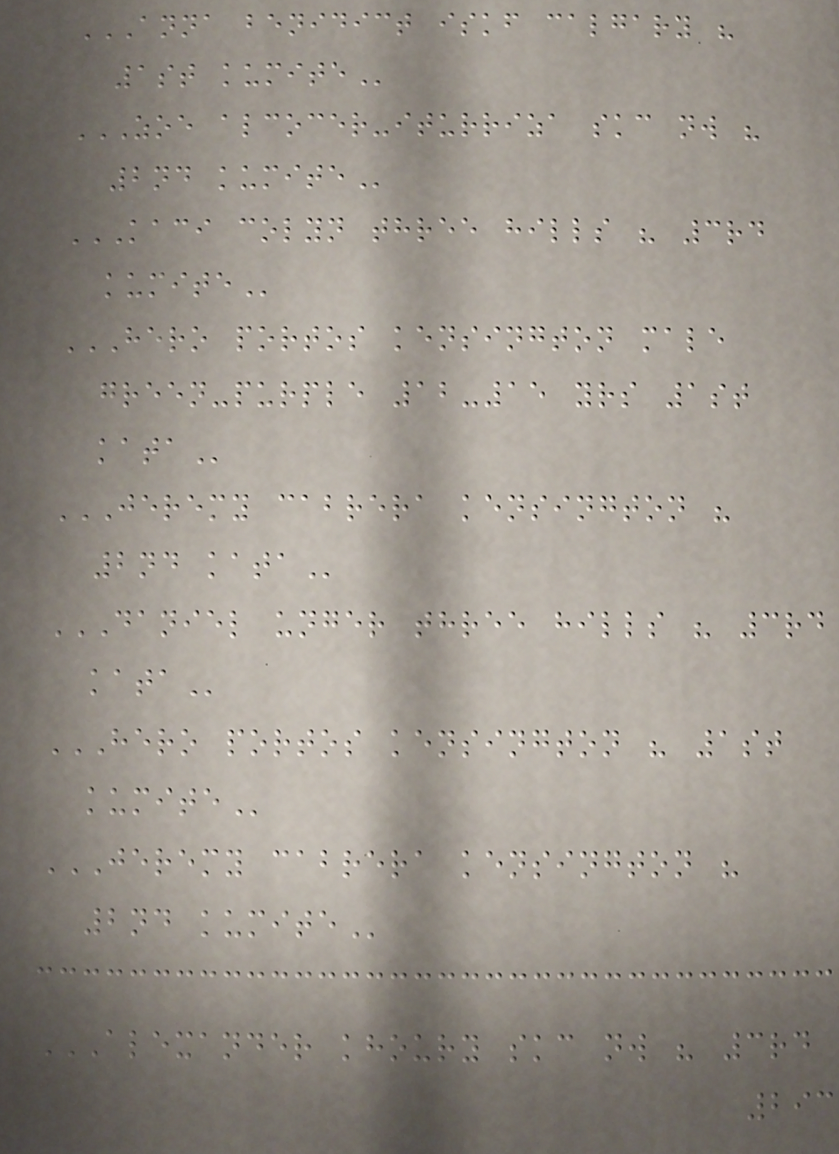ANNA BENIDICT ISKF CALGARY "
1ST KUMITE
ZOE ALCOCER-ITURRIZA SKC NW "
2ND KUMITE
KACI COLYN THREE HILLS " 3RD
KUMITE
HERO PORTOS KENSINGTON MALE
GREEN-PURPLE 12-15 YRS 1ST
KATA
JEREMY CABRERA KENSINGTON "
2ND KATA
DANIEL UNGER THREE HILLS " 3RD
KATA
HERO PORTOS KENSINGTON " 1ST
KUMITE
JEREMY CABRERA KENSINGTON "
2ND KUMITE
ALEXANDER KHOURY SKC NW " 3RD
293
